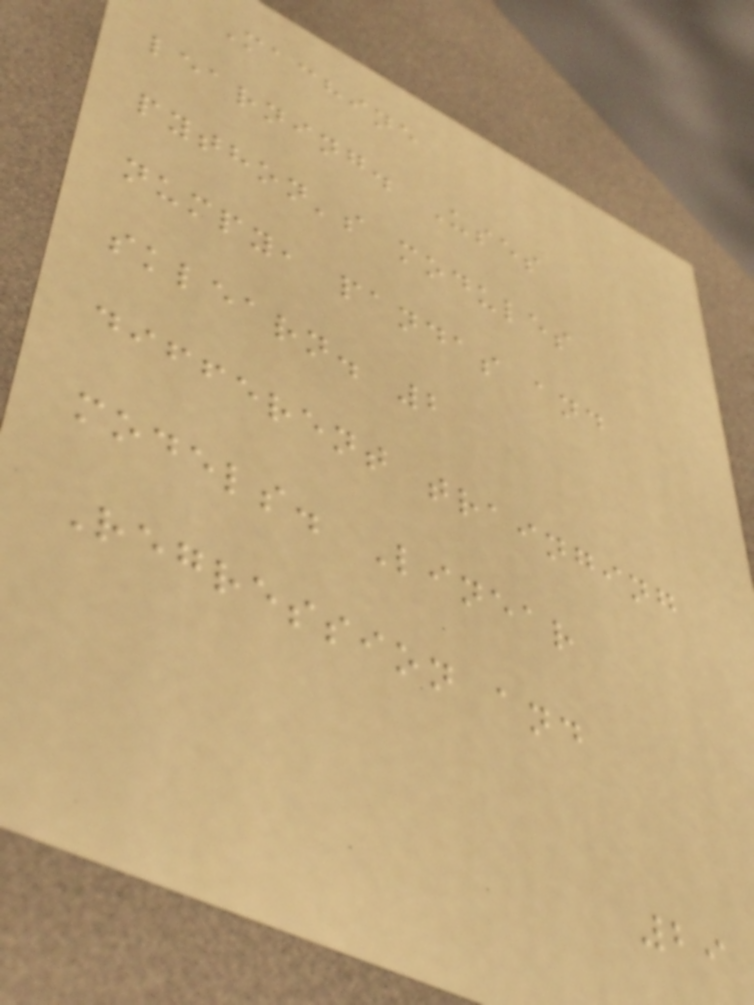Machine
learning. Uses
python's modules
numpy, pandas and
sklearn. 2
different trainging
models. Linear
Regression and
29
